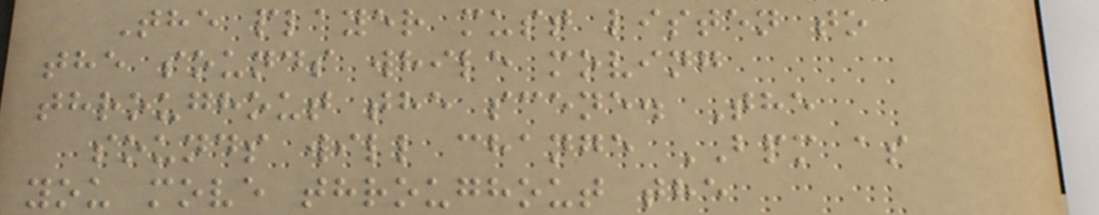The player must listen to
the sounds while moving
throughout the scene. The
sounds will change BPM as
you move throughout the
